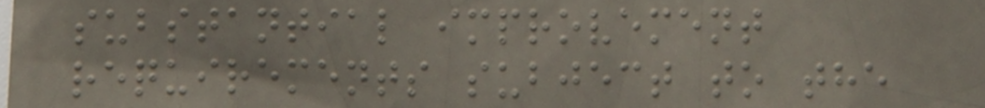substantial improvement
requirements subject to the
